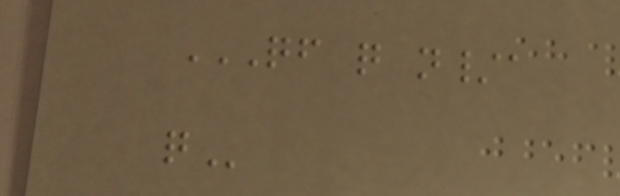QF Q N/A
Q
